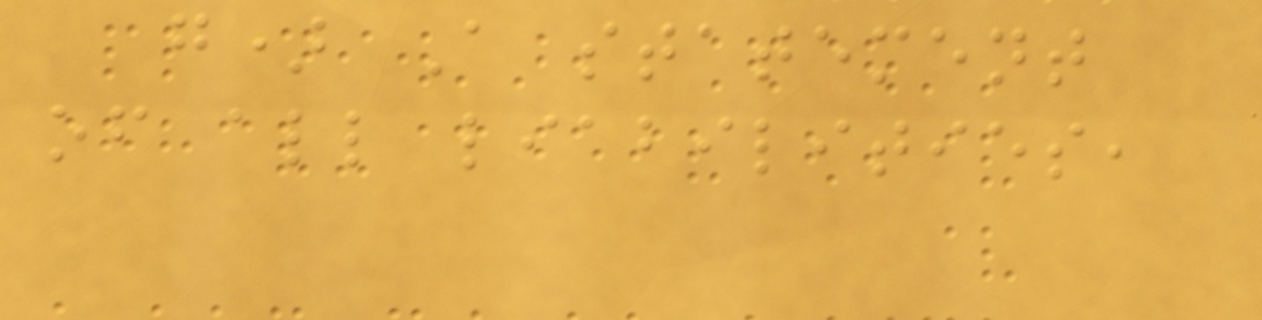g) A statement
of all liabilities,
